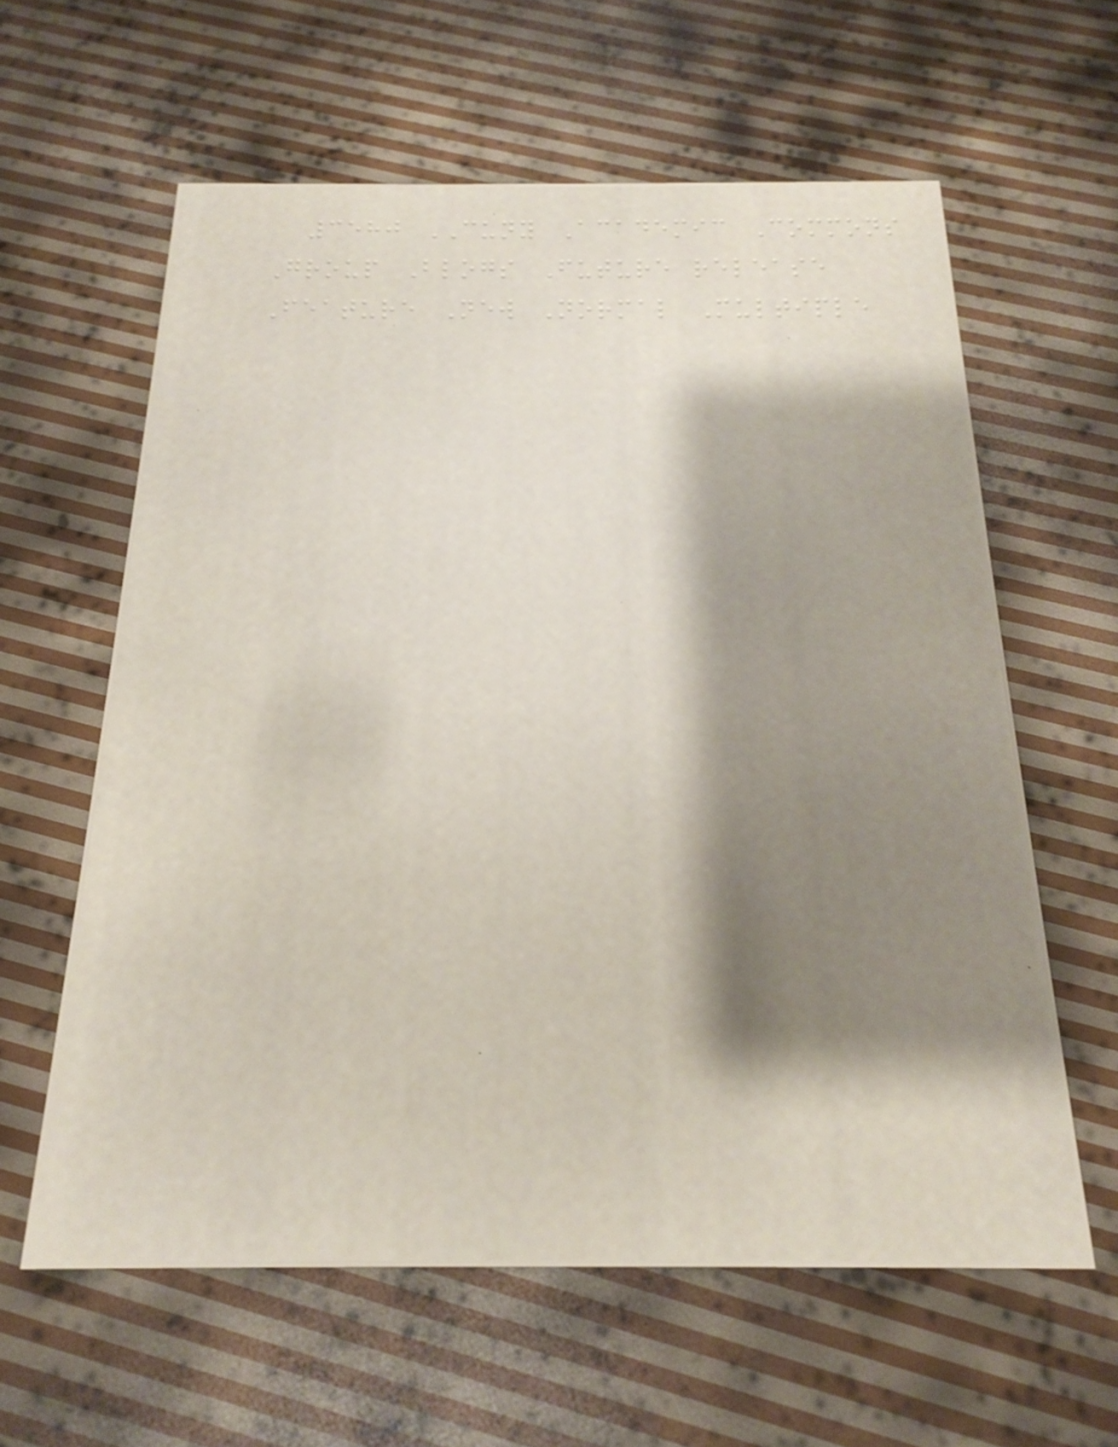3580 CUNY Academic Commons
Group Blogs Future release
Feature New Normal Multiple
